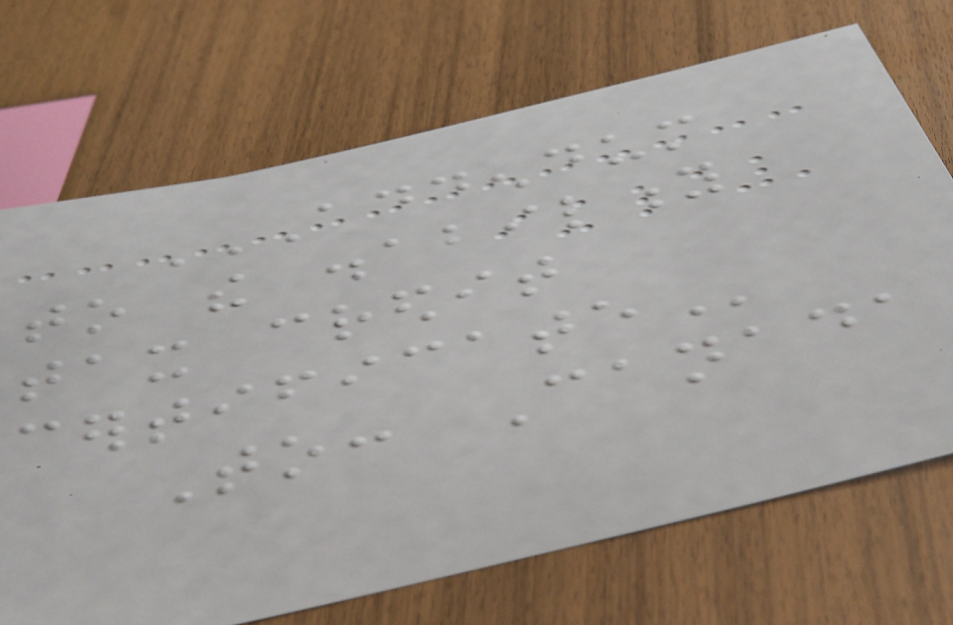ADDENDUM
TO THE DISABILITY
TAX CREDIT
CERTIFICATE
To: Canada
